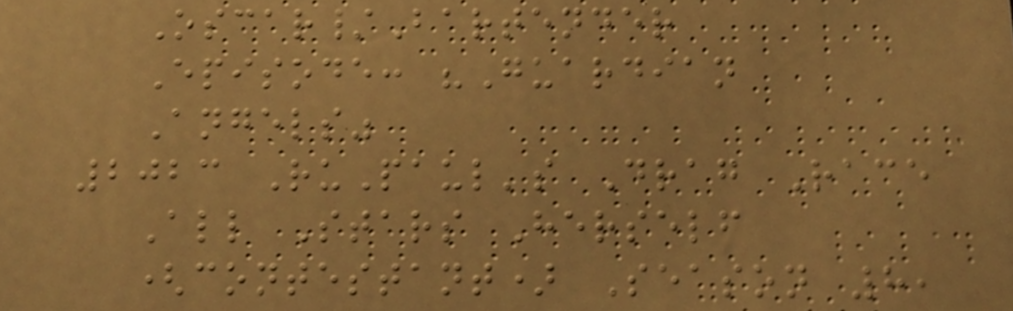Oscar/Bartender
Episode: "Guardian
Angels"
2023 RuPaul's Drag Race
All Stars Herself
(contestant) Season 8,
